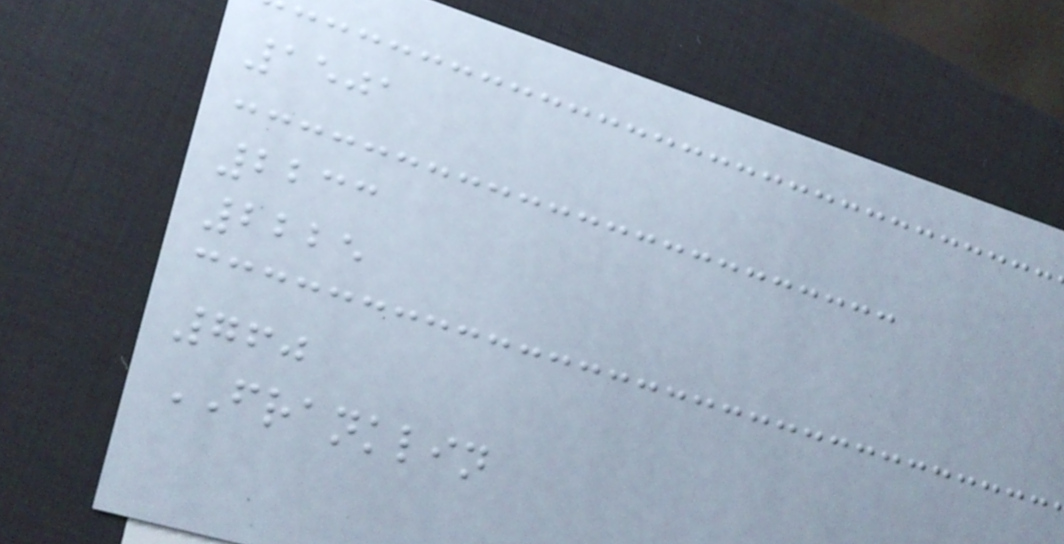1501
2233
2225
760
FRANKLIN
